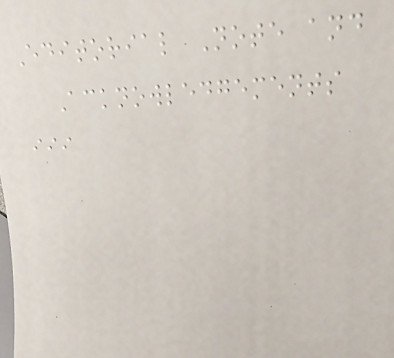Editorial Note and
Acknowledgements
iii
